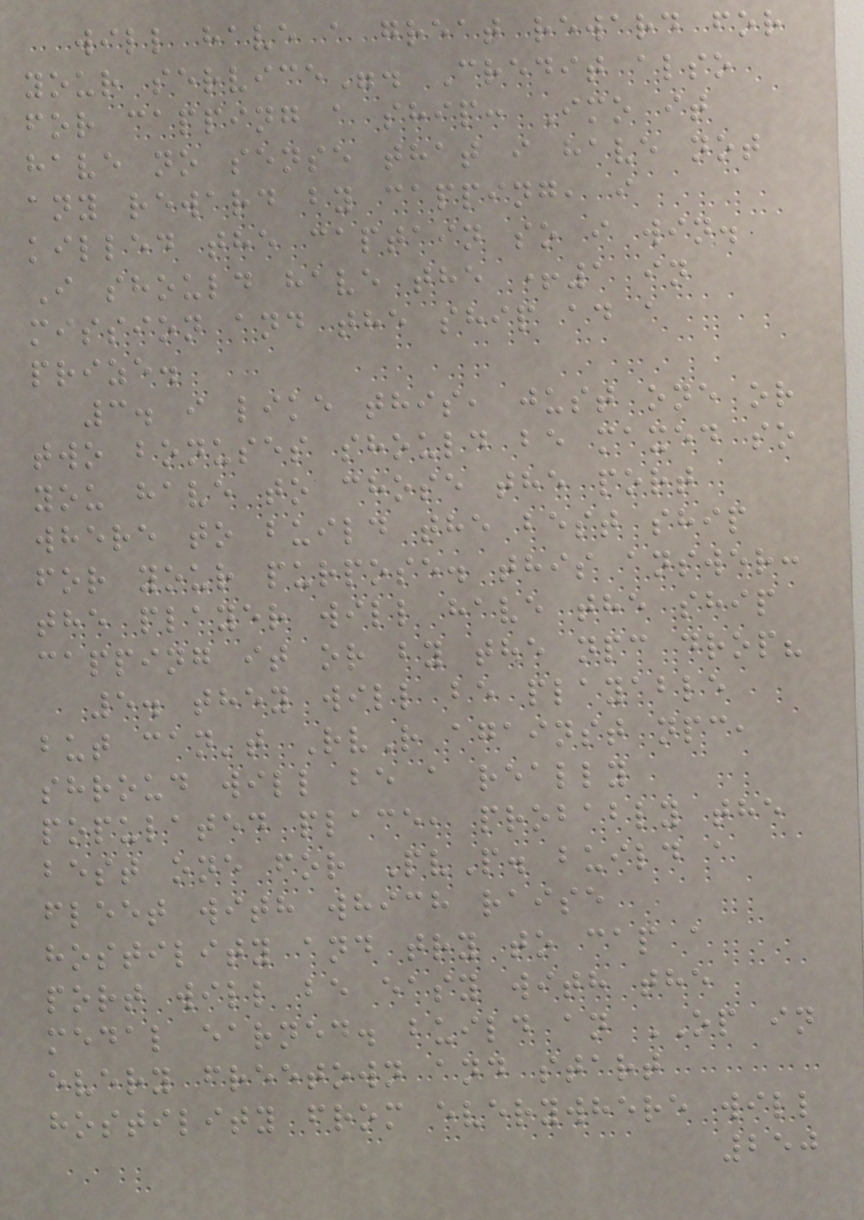will have a great reward for
your service". Credit also
for capping a ship: Imo it
have no sense that i have not
any reward by capping, i
killed the captain so i win.
I should have the +1 in
mission and the ship ad a
prize.
3. i like this, just one or
two bonuses should be maxed so
you have to chose the port
where to build the best ship
for your purpose. this answer:
the player will have the ship
capping it or by the npc drop?
5. they will be playable
but can't RvR against npc,
shroud will be a really
populated place, probably the
best one for PvP. build a
fleet with which raise
hostility and try to cap a
port will be easy with the
medal earned. build an OP in
every freetown and start
hostility from everywhere will
250
